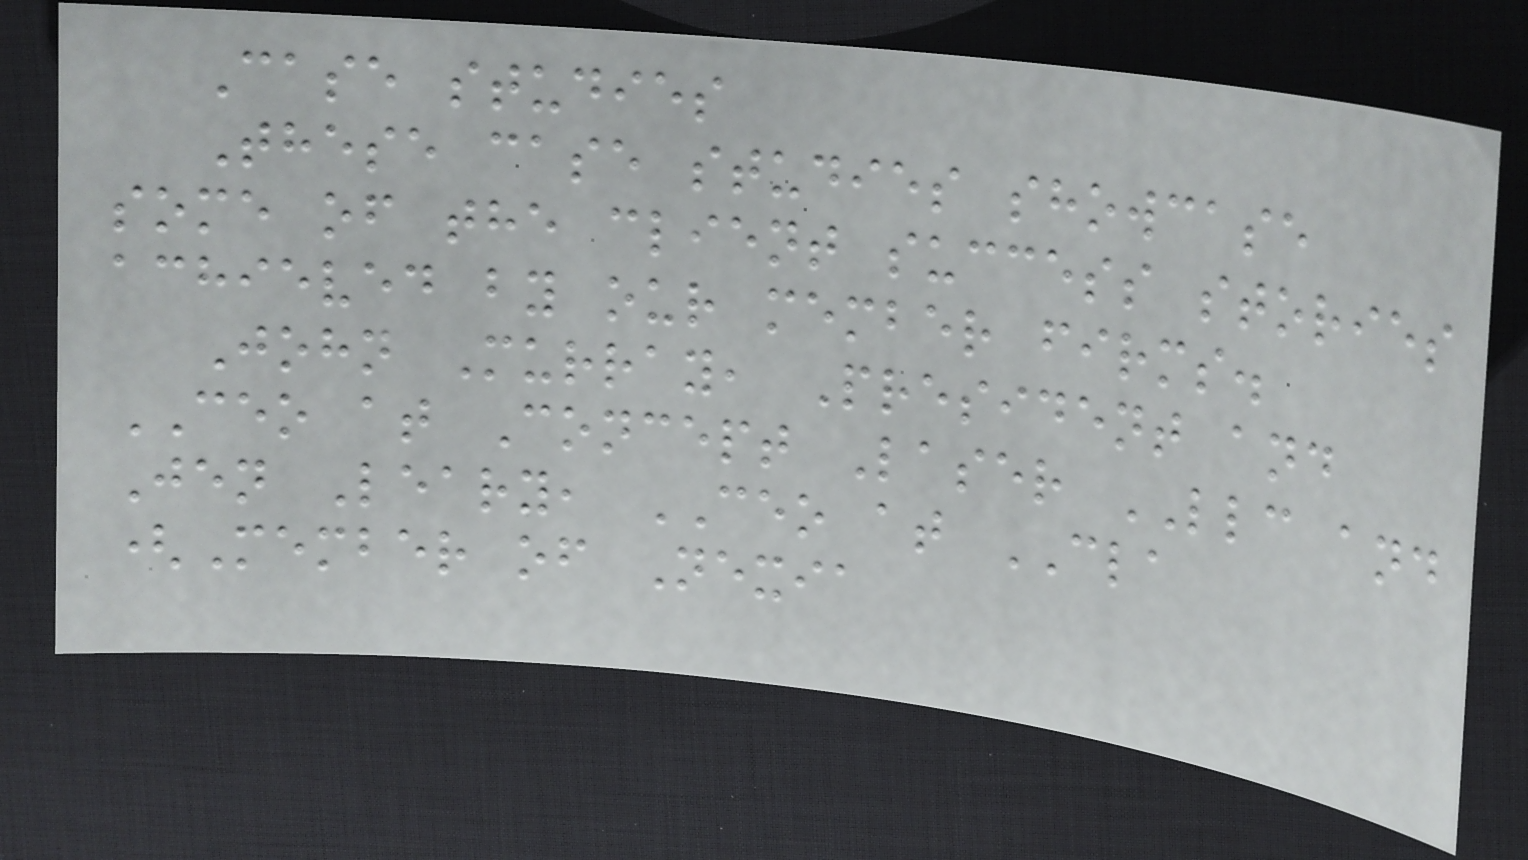Case studies
These case studies showcase
some of the client success stories
achieved by our member firms.
John Murray, President and
CEO at Concept Laser LLC and
Jen Leary, CEO at CLA
(Member of Nexia
